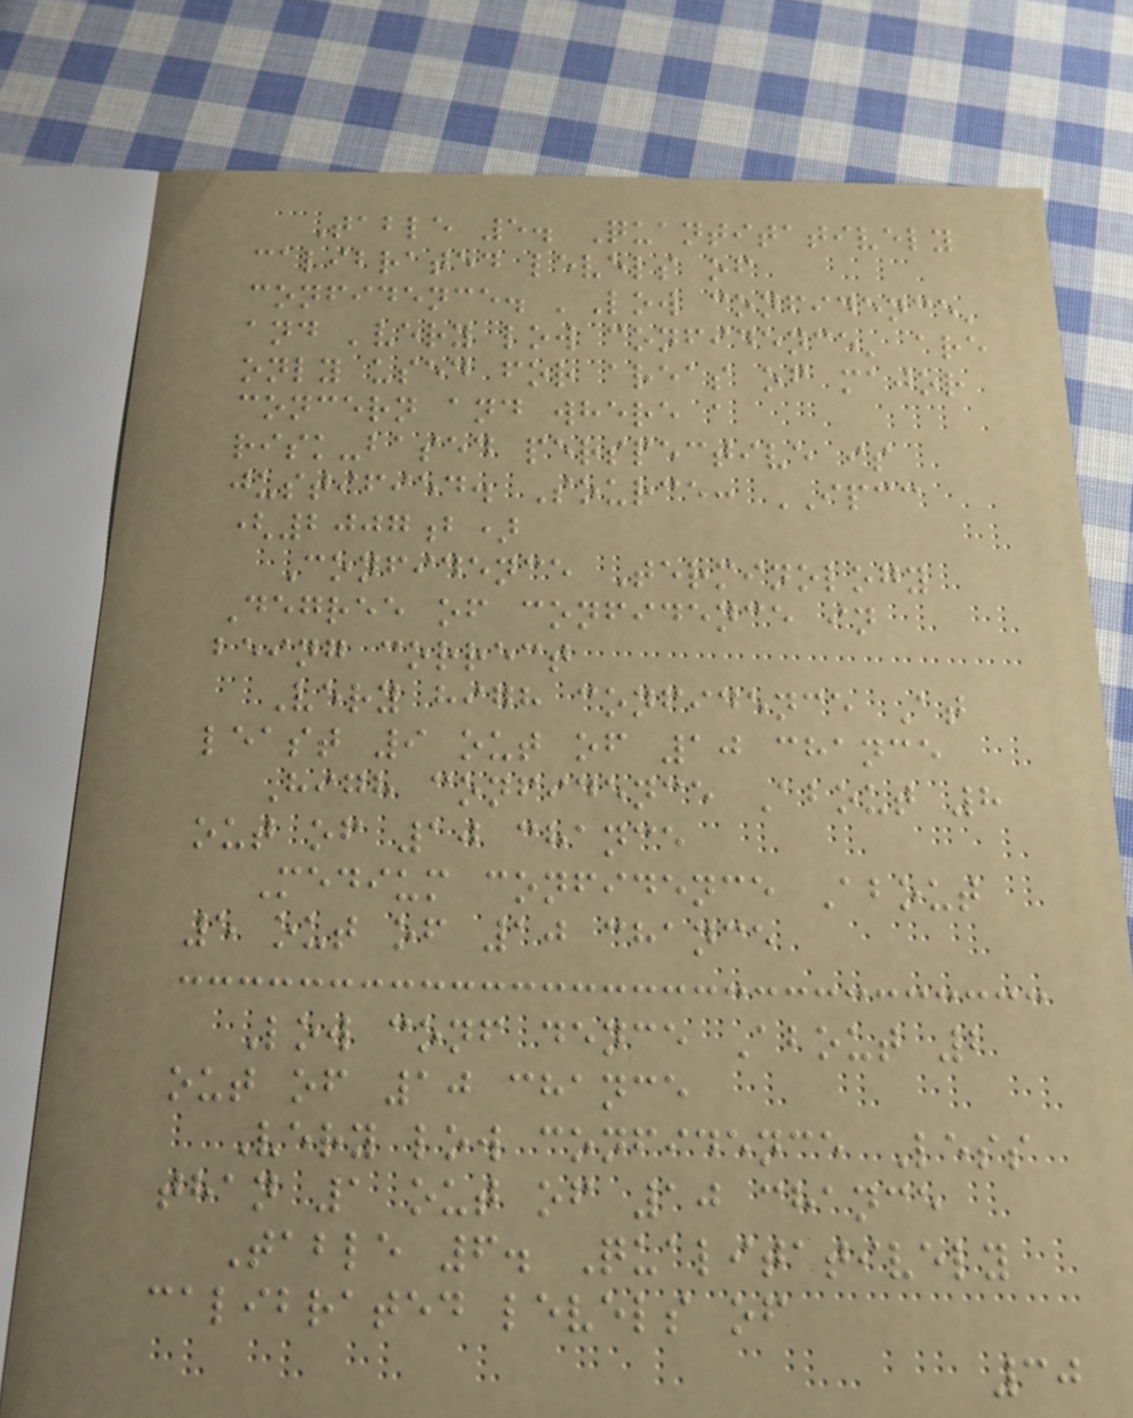Table 5. Quantitatively
calibrated levels of
confidence. 'Low confidence'
and 'very low confidence' are
only used for areas of major
concern and where a
risk-based perspective is
justified. Source: IPCC
(2007b)
Confidence Terminology
Degree of confidence in
being correct
Very high confidence At
least 9 out of 10 chance
High confidence About 8
out of 10 chance
Medium confidence About
5 out of 10 chance
Low conf dence About 2
out of 10 chance
Very low confidence Less
than 1 out of 10 chance
Table 6. Qualitatively
calibrated levels of
30
